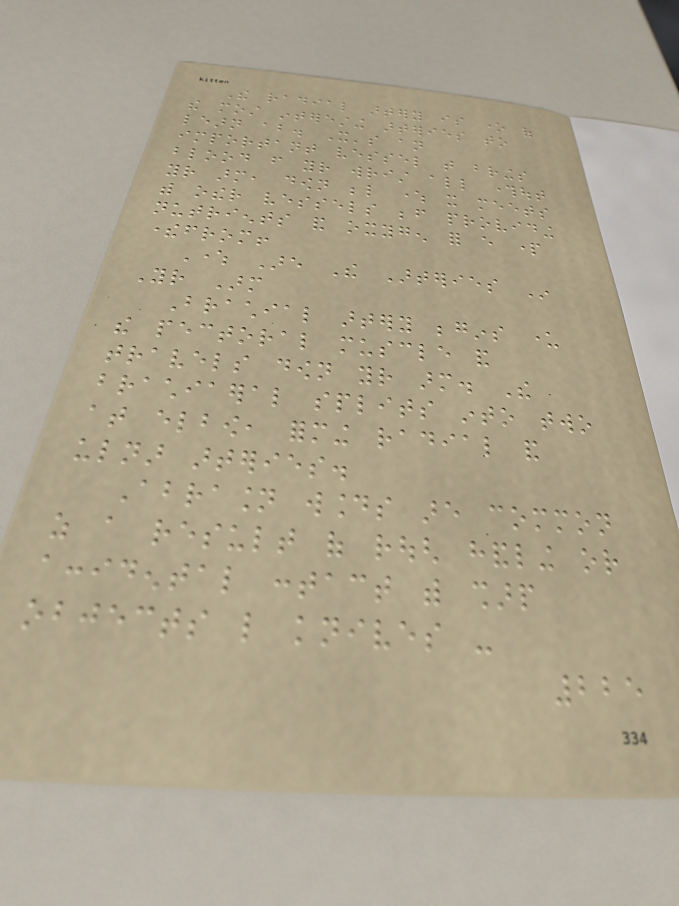The radial artery is one of
the most interesting arteries to
learn about. It's an
important vessel that brings
blood from your wrist all throughout
your arm, down below where it meets
with other vessels before providing
nutrients and oxygen for every part
therefrom!
Where Are The Arteries In
Your Arm
Brachial artery begins under
the pectoral muscle and
travels down your arm. The
brachiaeral splits into two
at elbow, forming radial and
ulnar arteries.
Abrasion wounds are common
as a result of rough handling or
accidental contact with sharp
objects like knives -
225
